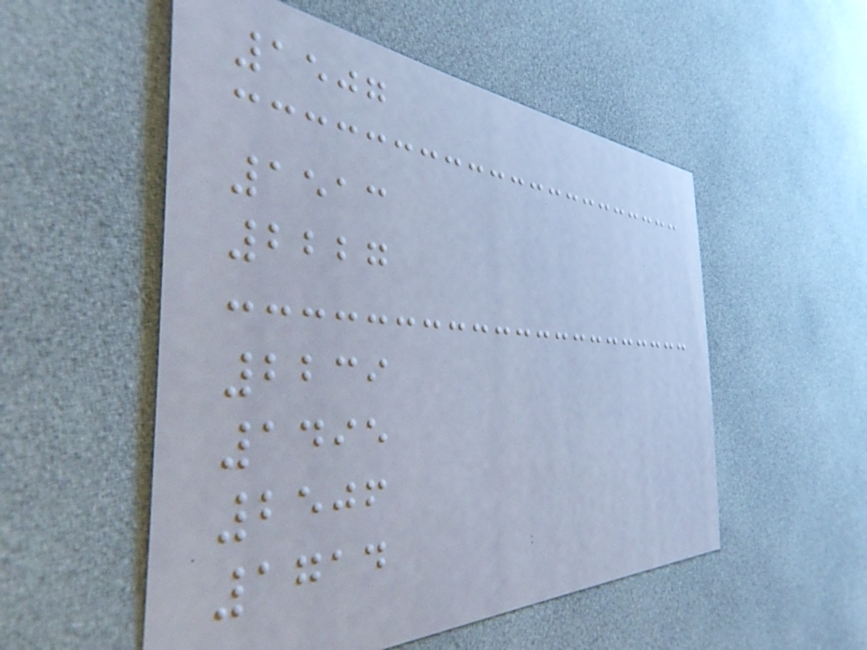1507
1513
2227
2239
1495
2506
1714
